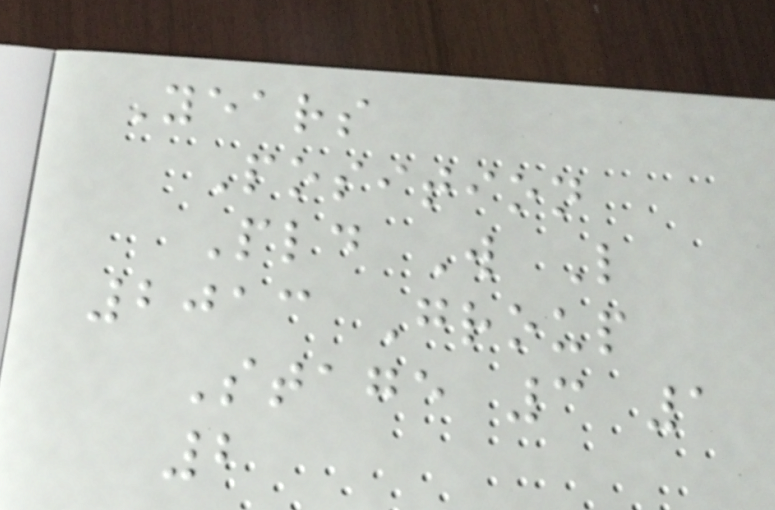Years
Position
Pld W L
2013 Group
Stage 3 1
2
